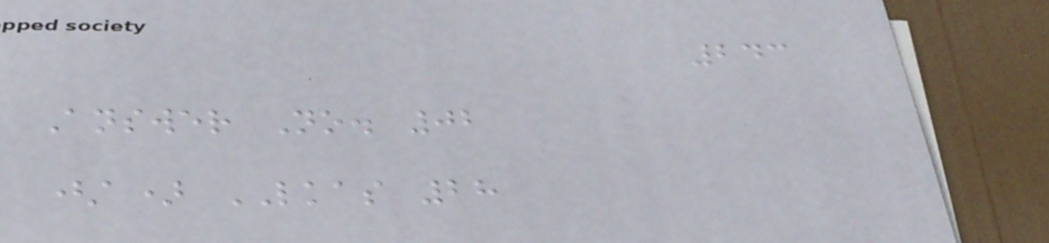243
Answer No. 02
(a) LKAS 28
